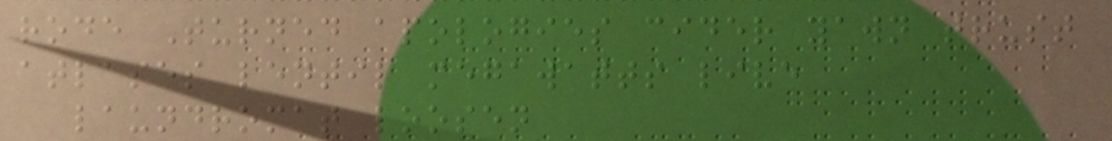rode Turned apologies cider yawn trust
atlases lentil megawatts live
laundromat loosen
